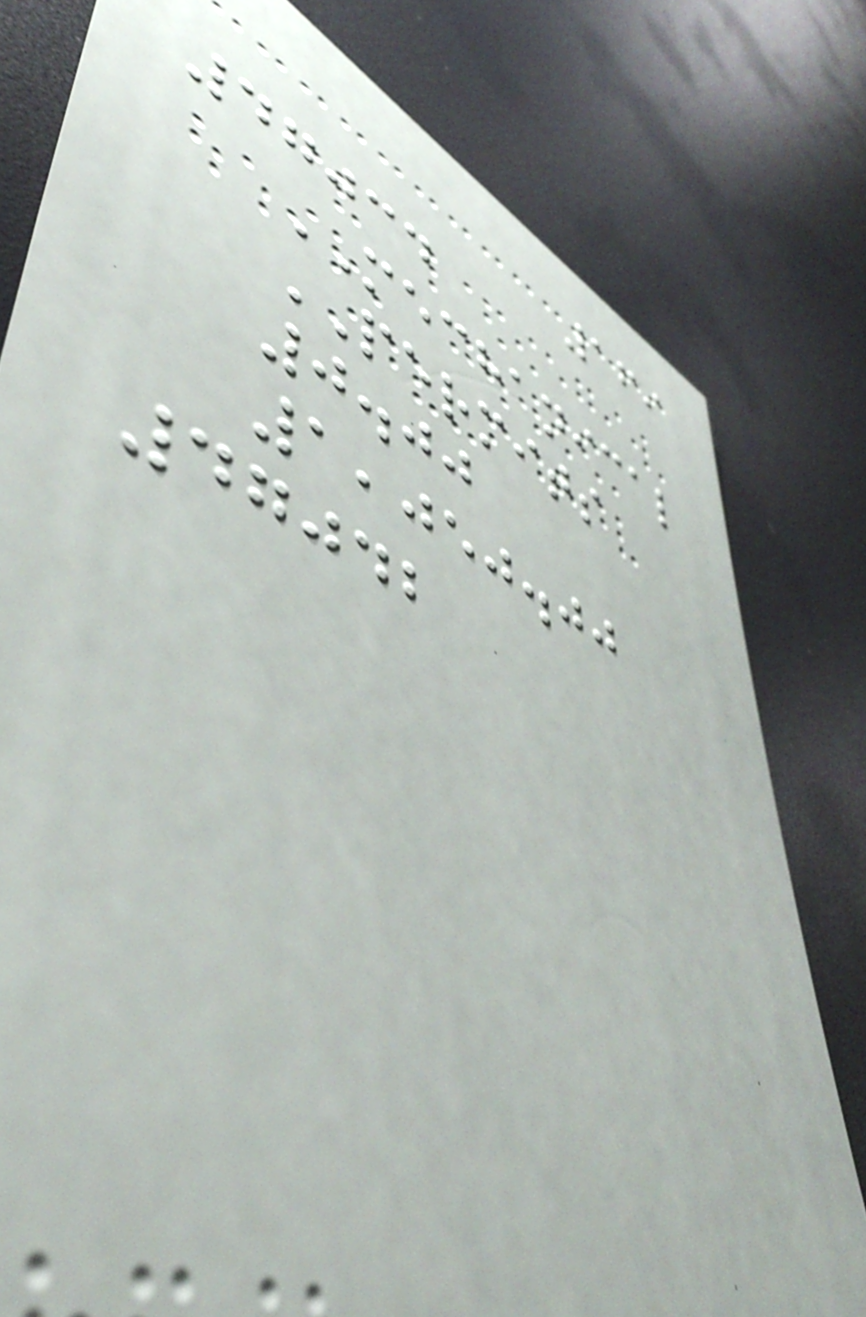169
47034
MECHANICAL
PERMITS
0.00
1,050.00
47042
